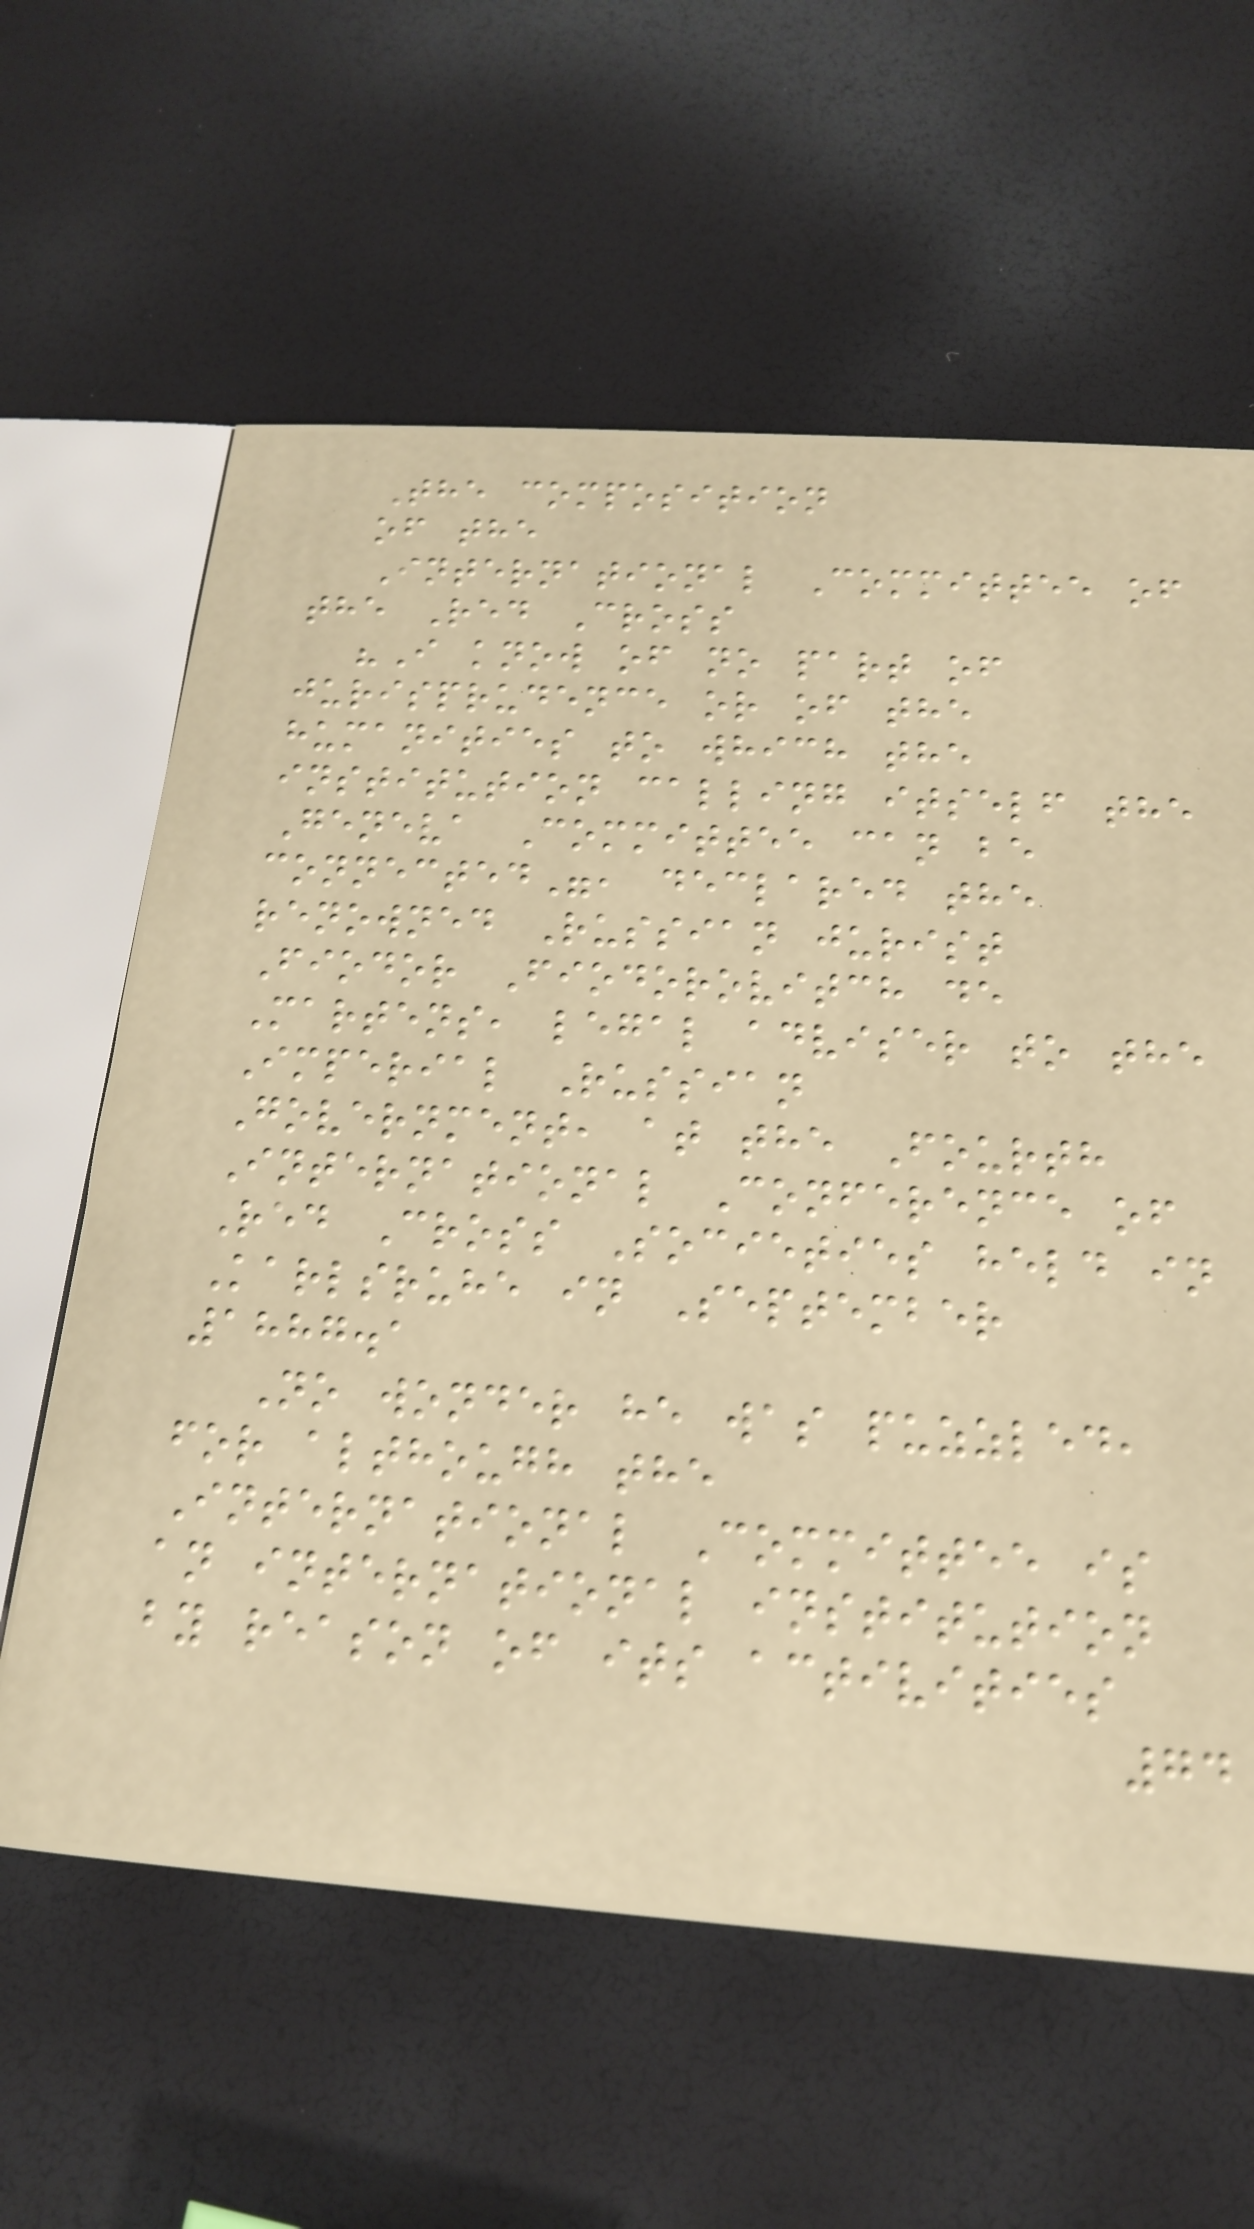The composition
of the
International Committee of
the Red Cross
"I know of no part of
jurisprudence or of the
humanities to which the
institution calling itself the
Geneva Committee can be
connected", declared the
renowned Russian jurist
Fiodor Fiodorovitch de
Martens, legal adviser to the
Imperial Russian
Government, at the Fourth
International Conference of
Red Cross Societies held in
Karlsruhe in September
1887.1
No wonder he was puzzled,
for although the
International Committee is
an international institution
by reason of its activities
74
